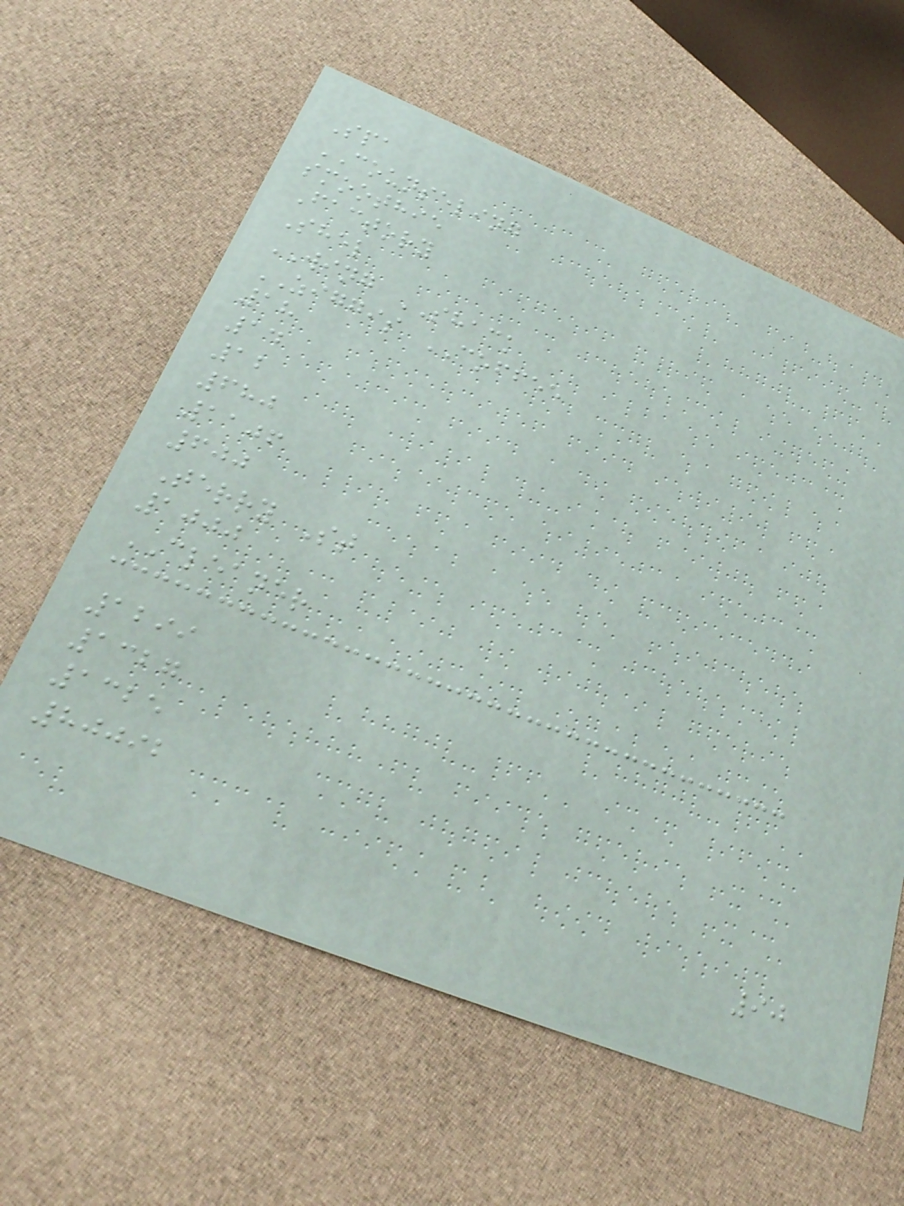Spa
COUNSELING
smoothie
Factory
Shel
WING SHACK
ZIGGIS COFFEE
18
14
12
680
1106
600
Terry St
1000
CLEANER
1299
1327
1325
80092
90
